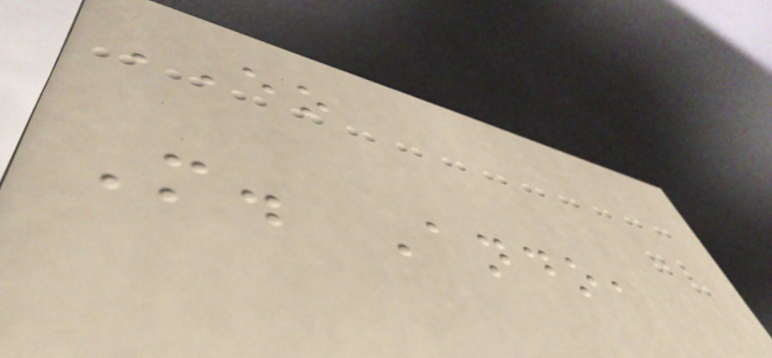EO
M. Ando,
